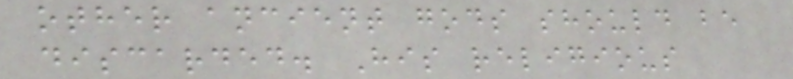other ancient gods should be
discarded. His religious
